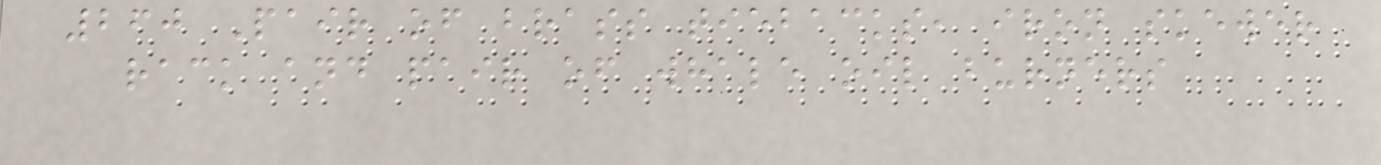260 Pair of brass tiebacks, iron skewer
rack and pair of whale oil burners
